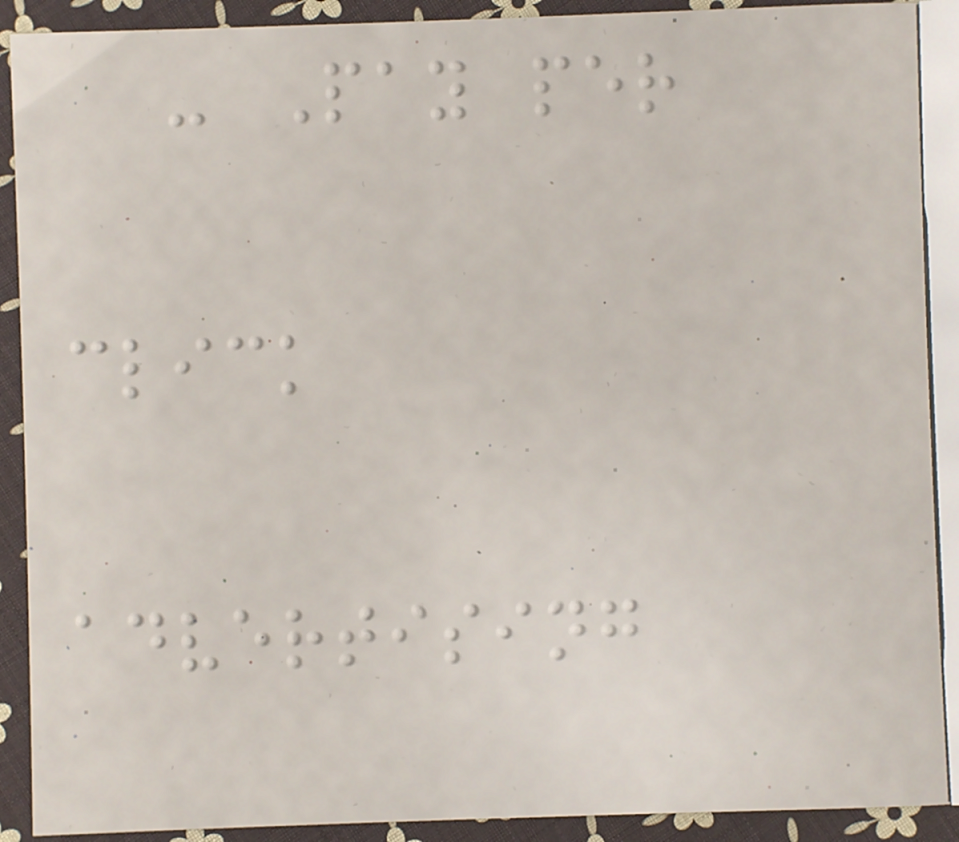- Pay per
click
advertising
